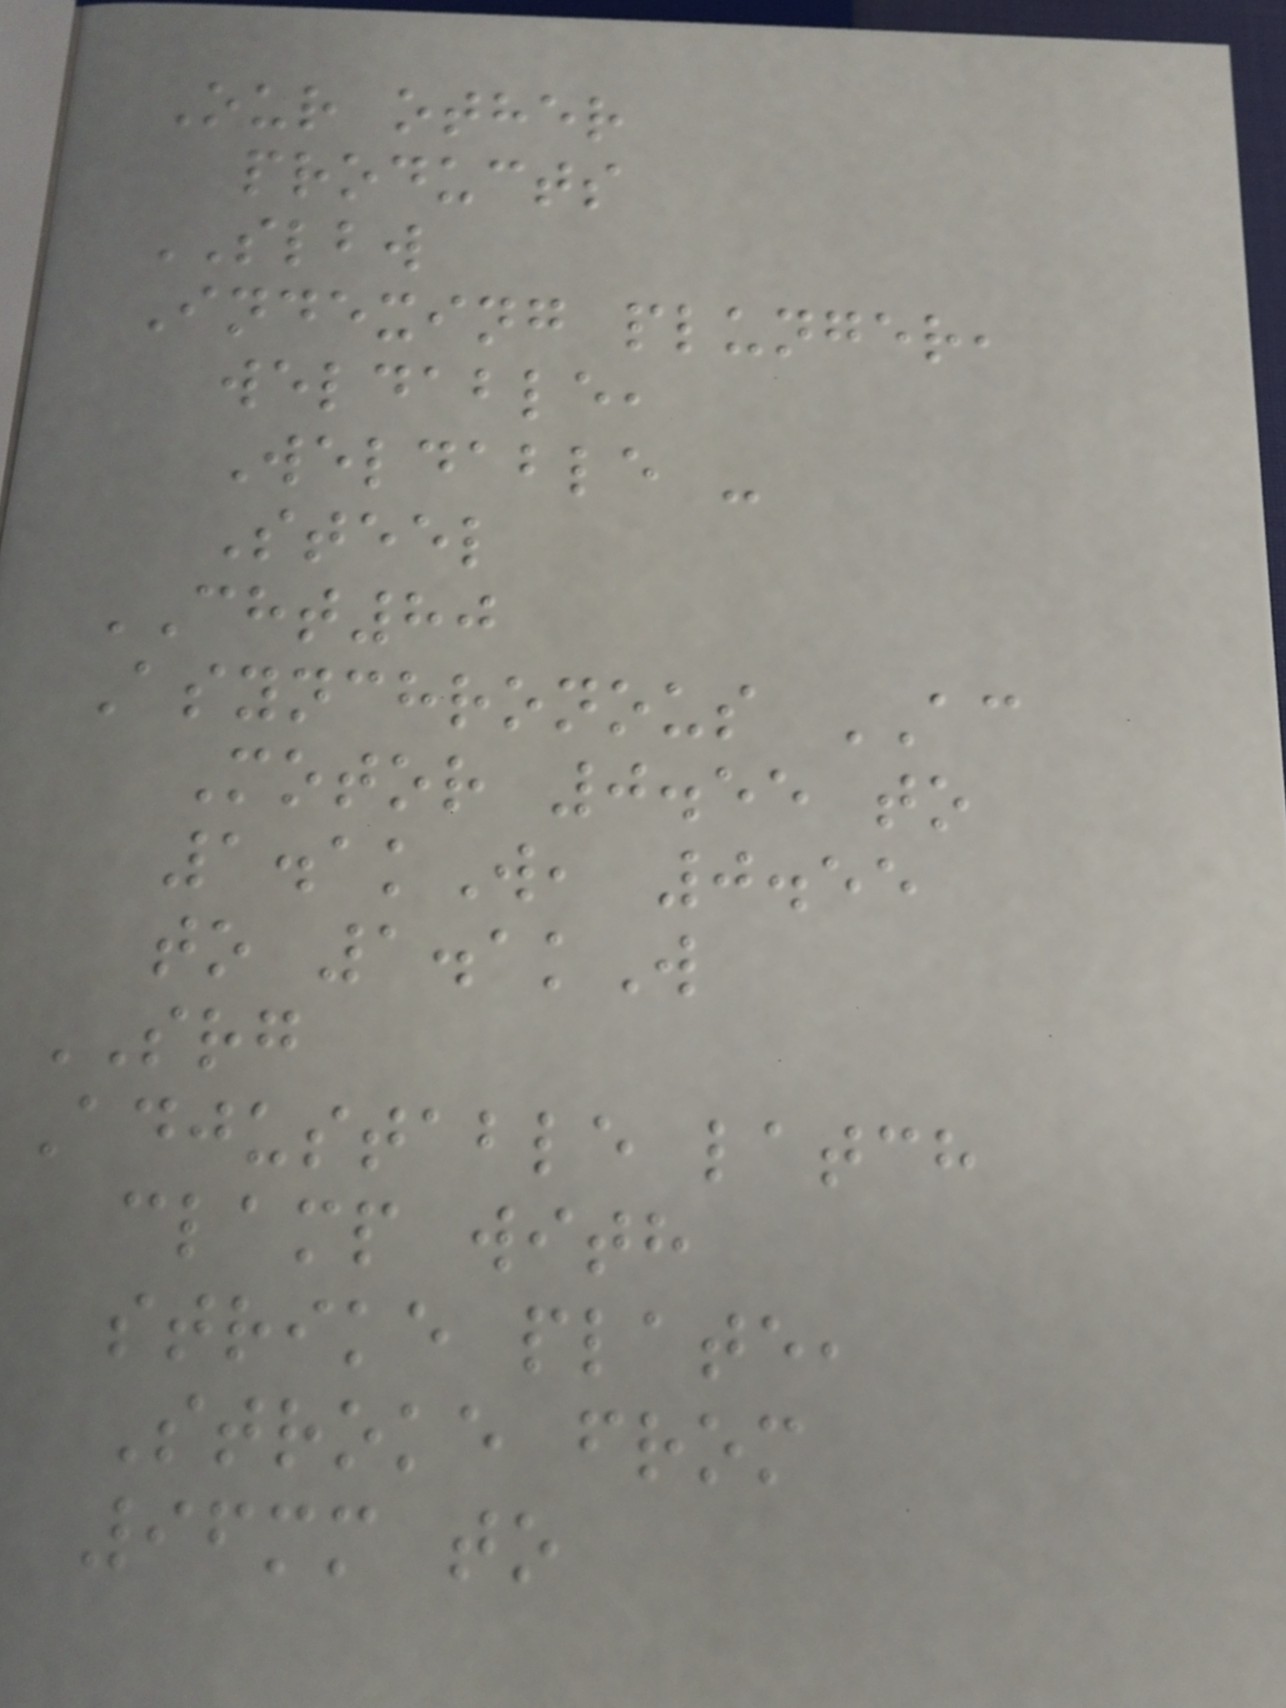Our other
products
SLBW
Indexing plunger,
weldable,
Weldable -
Steel
CHT80
Asynchronous AC
Motor 0.55 to
1.1kW, 0.55
to 1.1kW
SRG
Adjustable latch
clamp with
strike plate,
Stroke from
96mm to
